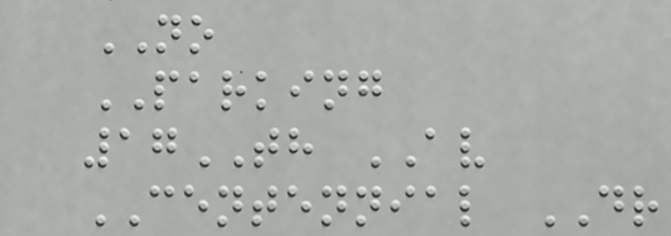NO
PARKING
17TH AV
CENTENNIAL DR
